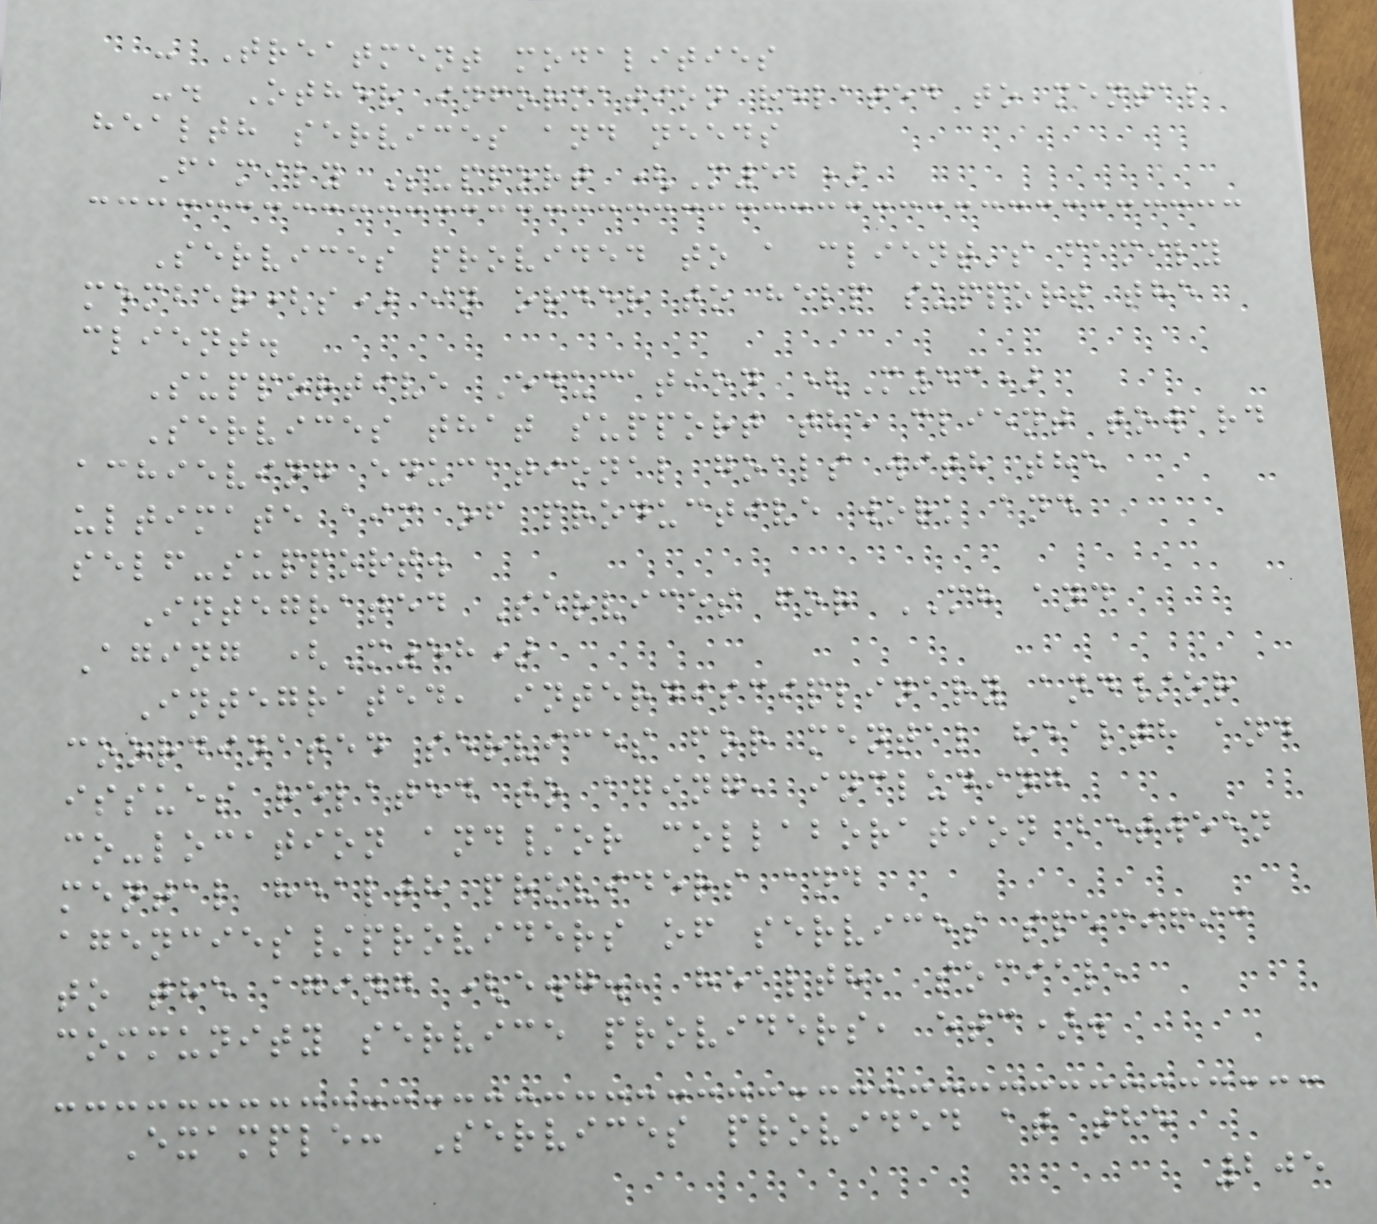- Treatment modalities
-. Other information related to mental
health services and needs
Family Support (M52)
Services provided to a client's family
member(s) in order to help support the
client.
Supportive Education (M53)
Services that support the client toward
achieving educational goals with the
ultimate aim of productive work and
self-support.
Integrated Services for MH and
Aging (M58)
Integrated, interdisciplinary and/or
coordinated services for mental health and
issues related to aging, including
co-location and/or collaboration between
mental health providers and
agencies/providers of services specific
to the aging (e.g., health, social,
community service providers, etc).
Example: Services provided at the
205
